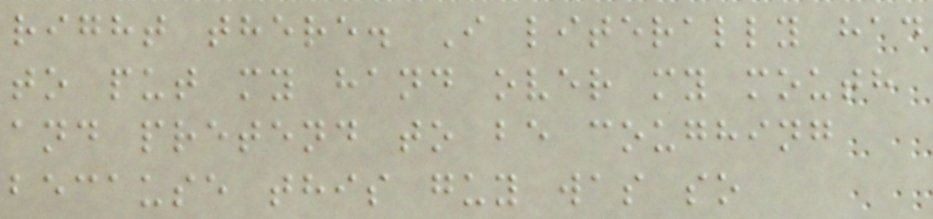right there. I literally had
to put my hand over my mouth
and pretend to be coughing
because this guy was so
